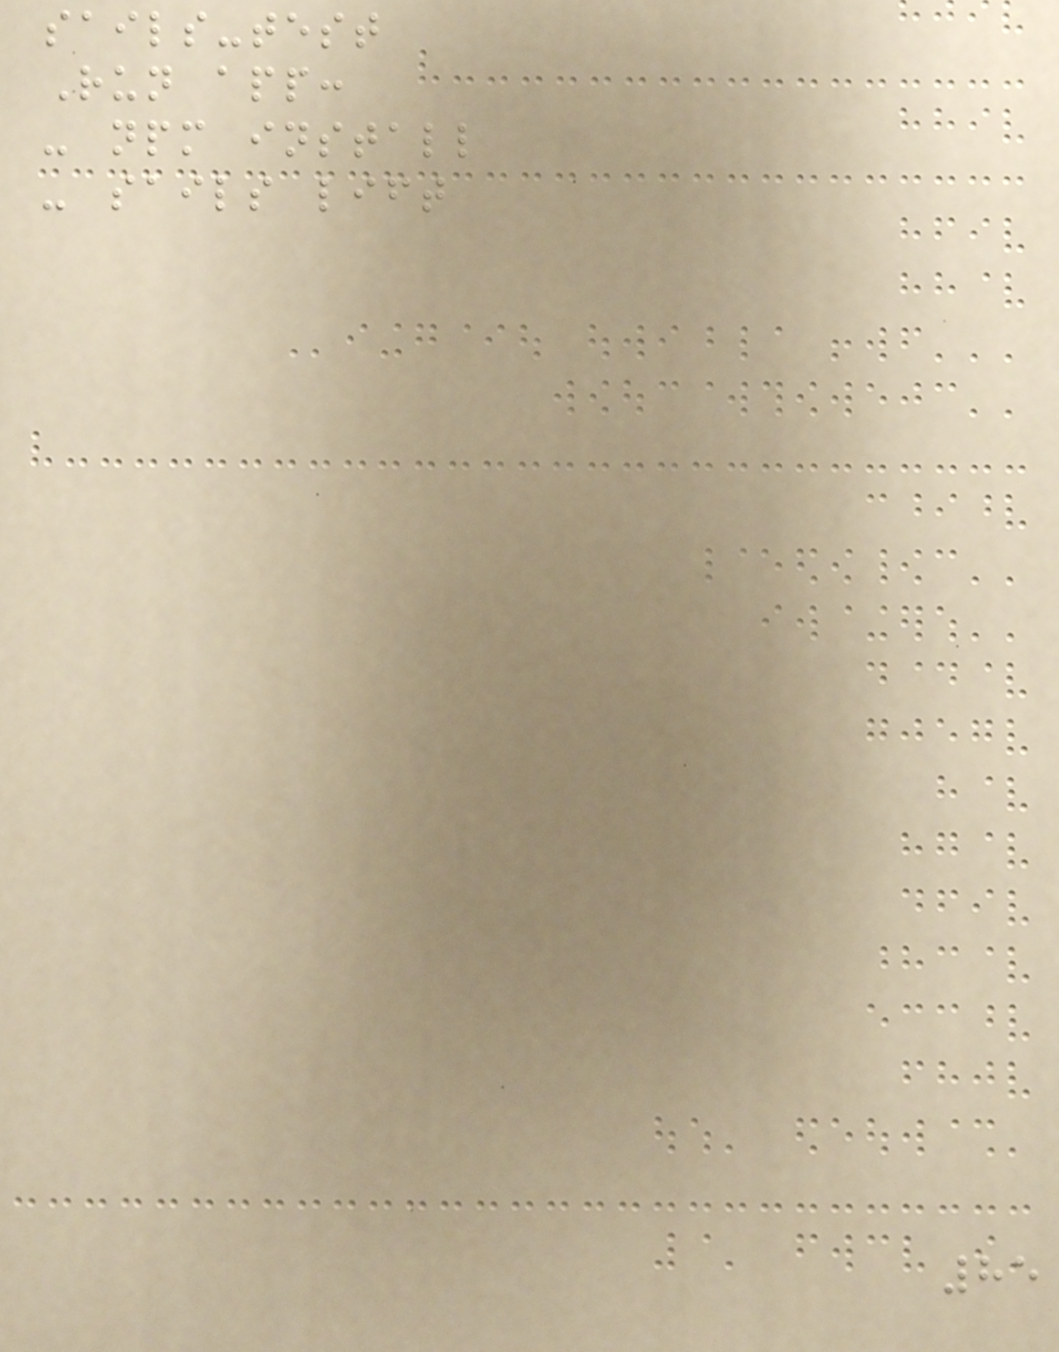sails-test
Run app:
- npm install
- sails lift
85
